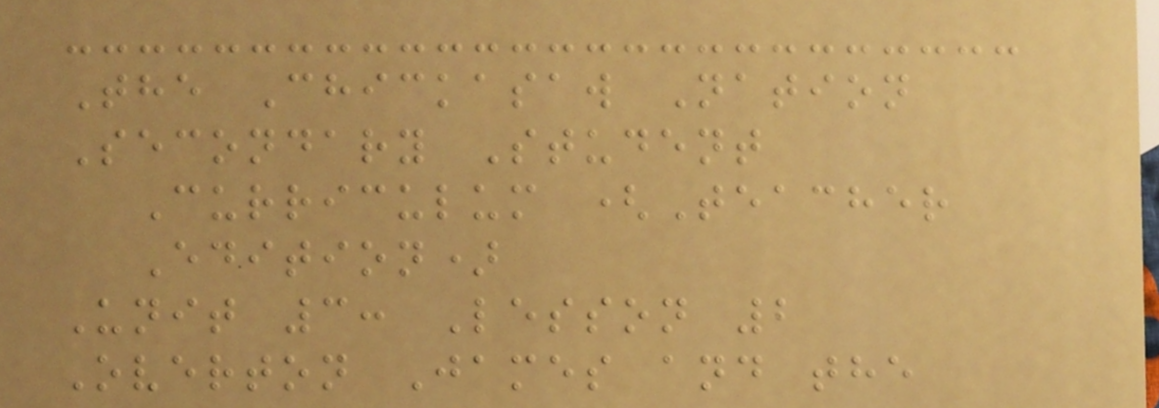The Chickasaw Nation
Secondary Student
Curriculum (Teacher
Edition)
Unit 3: Lesson 2
Overton James and the
